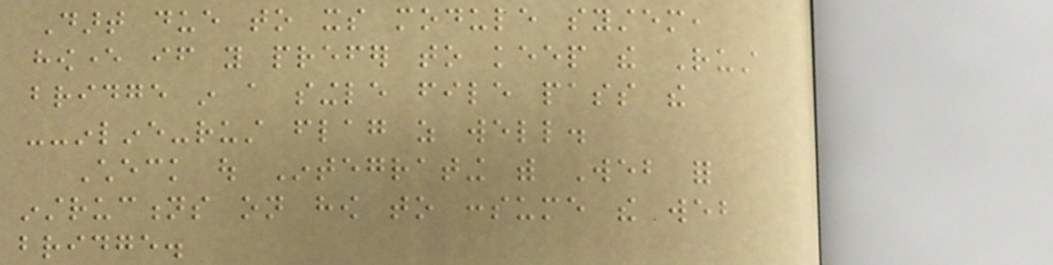Dart due to its module system,
however if you prefer to keep the Rust
bridge in a single file pass the
--inline-rust flag as well.
Check out Integrating with Web for
instructions on how to consume the web
bridge.
